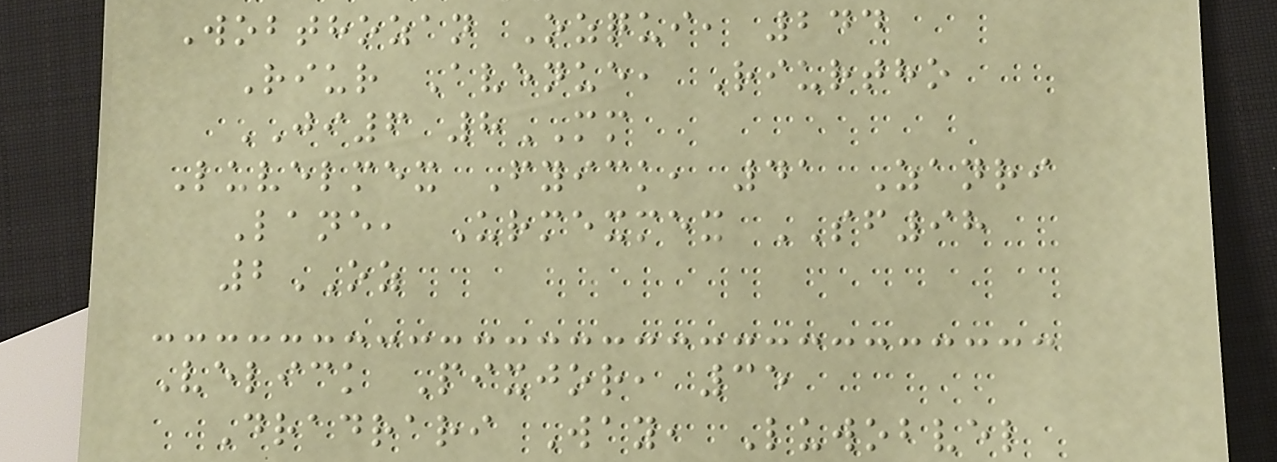Wobthozan Ozqui, 244
Riur Avenue, Riurtho
JI6 8MM
Luvelmex Fyick, 41 Zanri
Lane, Urmexmex SF98
2OZ
Velick Pixjor, 35
Dradrari Way, Luwobvel
